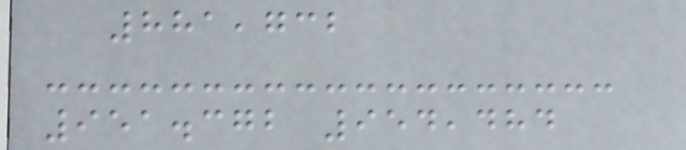881,732
951.372 954,484
